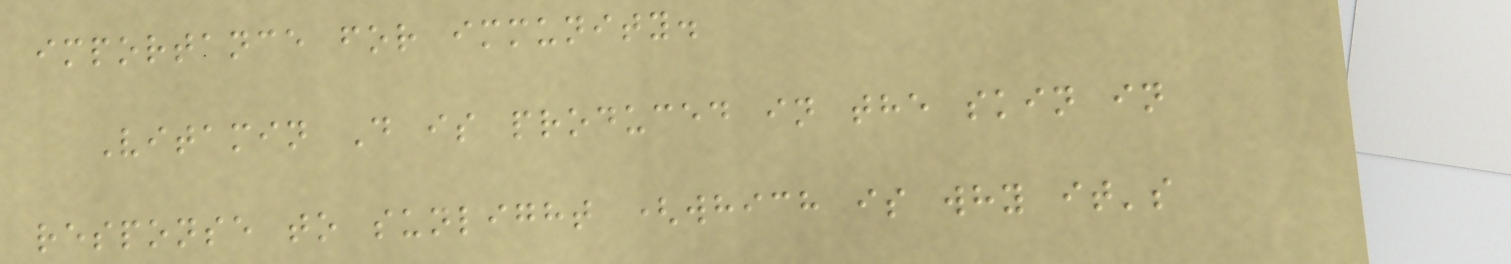importance for immunity.
Vitamin D is produced in the skin in
response to sunlight (which is why it's
